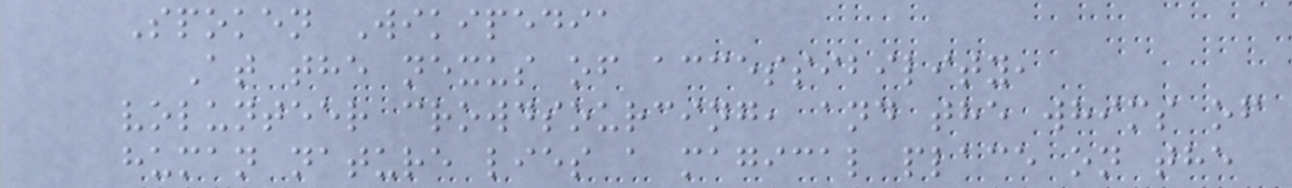Spoken Wikipedia
At the nexus of accessibility,
volunteer crowdsourcing, and the whims of
human nature lies a magical place on the
